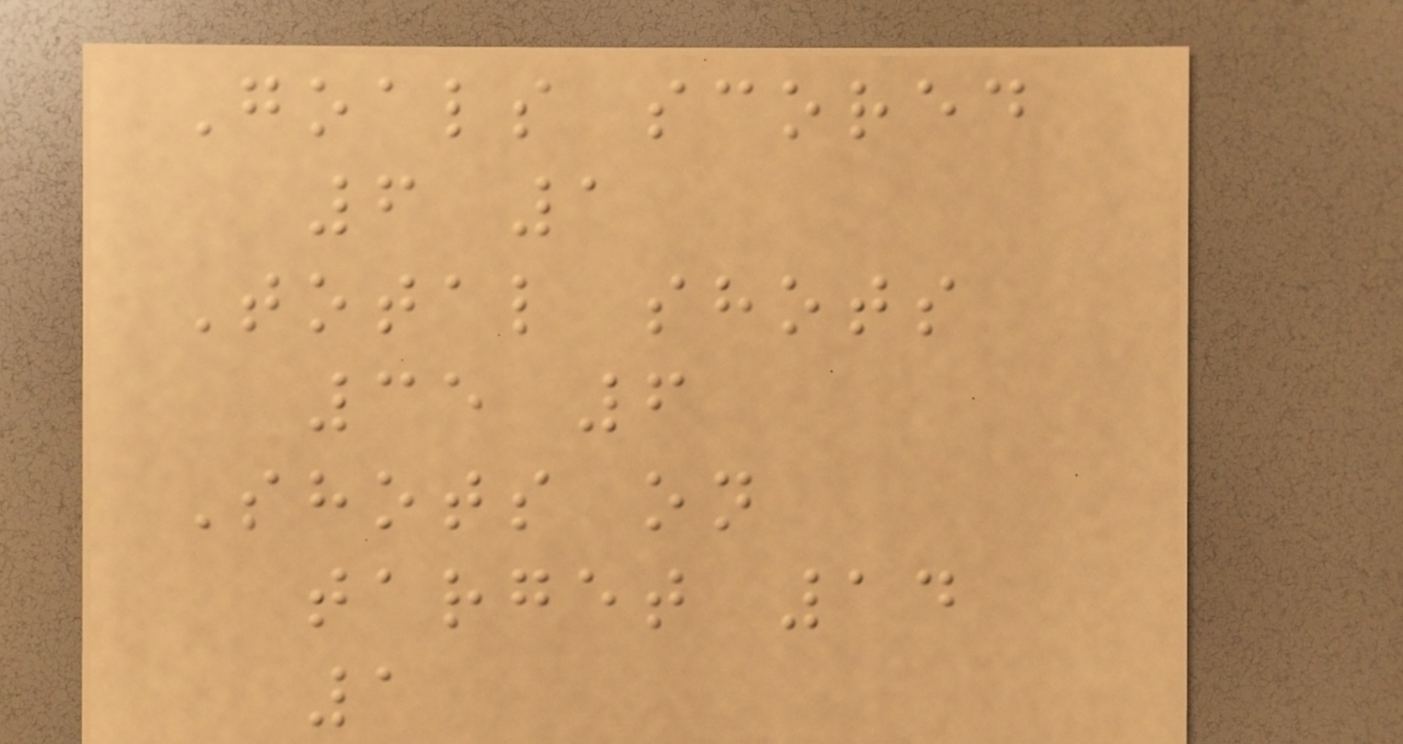Goals scored
6 1
Total shots
35 6
Shots on
target 14
1
